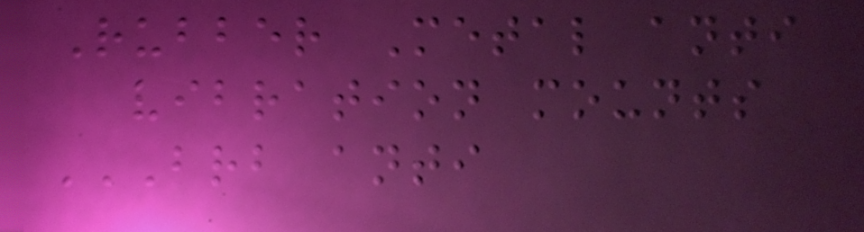Rubber Metal anti
vibration mounts
BRB ANTI
